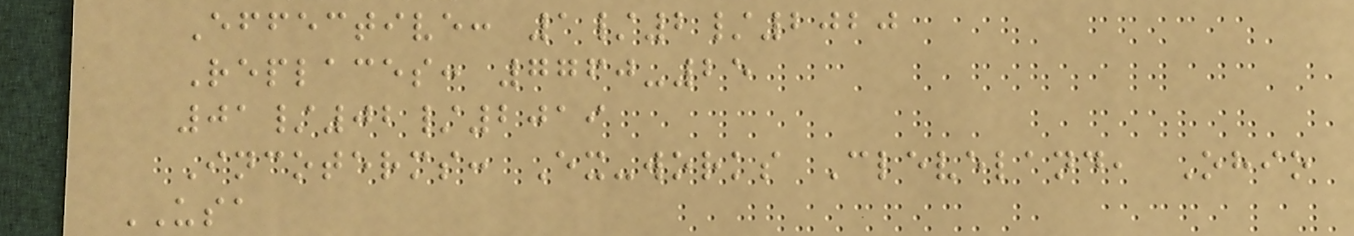Effective: 1/2/2020
Replaces: 7760-25
01/02/2019
Incoterms: Ex-works Cleveland, Ohio
USA
